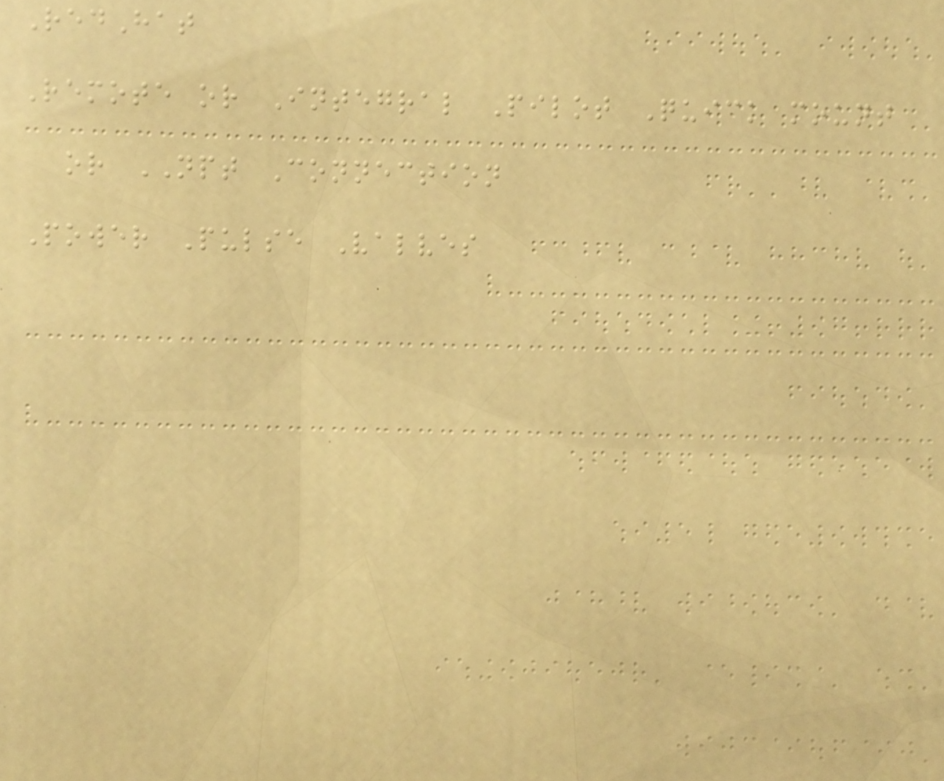RedHat
Remote or Integral Pilot Quick mount
or NPT Connection
Power Pulse Valves
